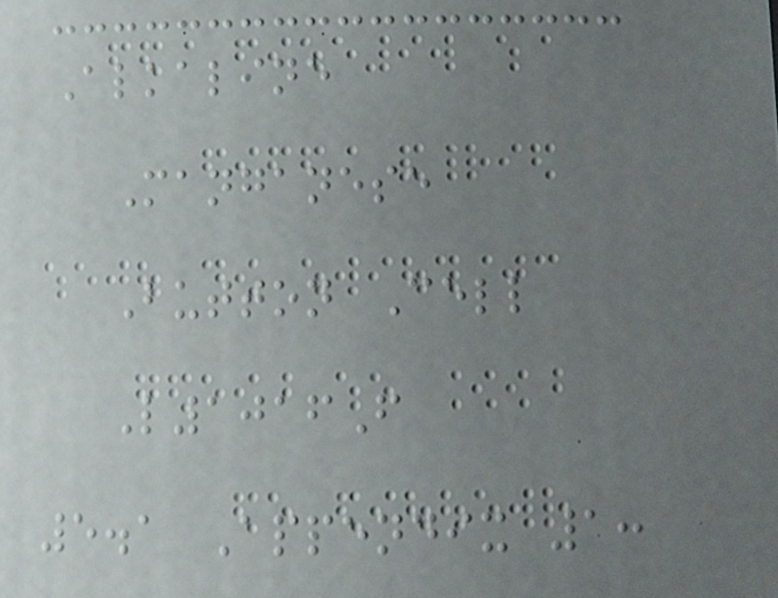Alkaline
Manganese
Button Cell
L1016F
5.1 Appendix 1:
